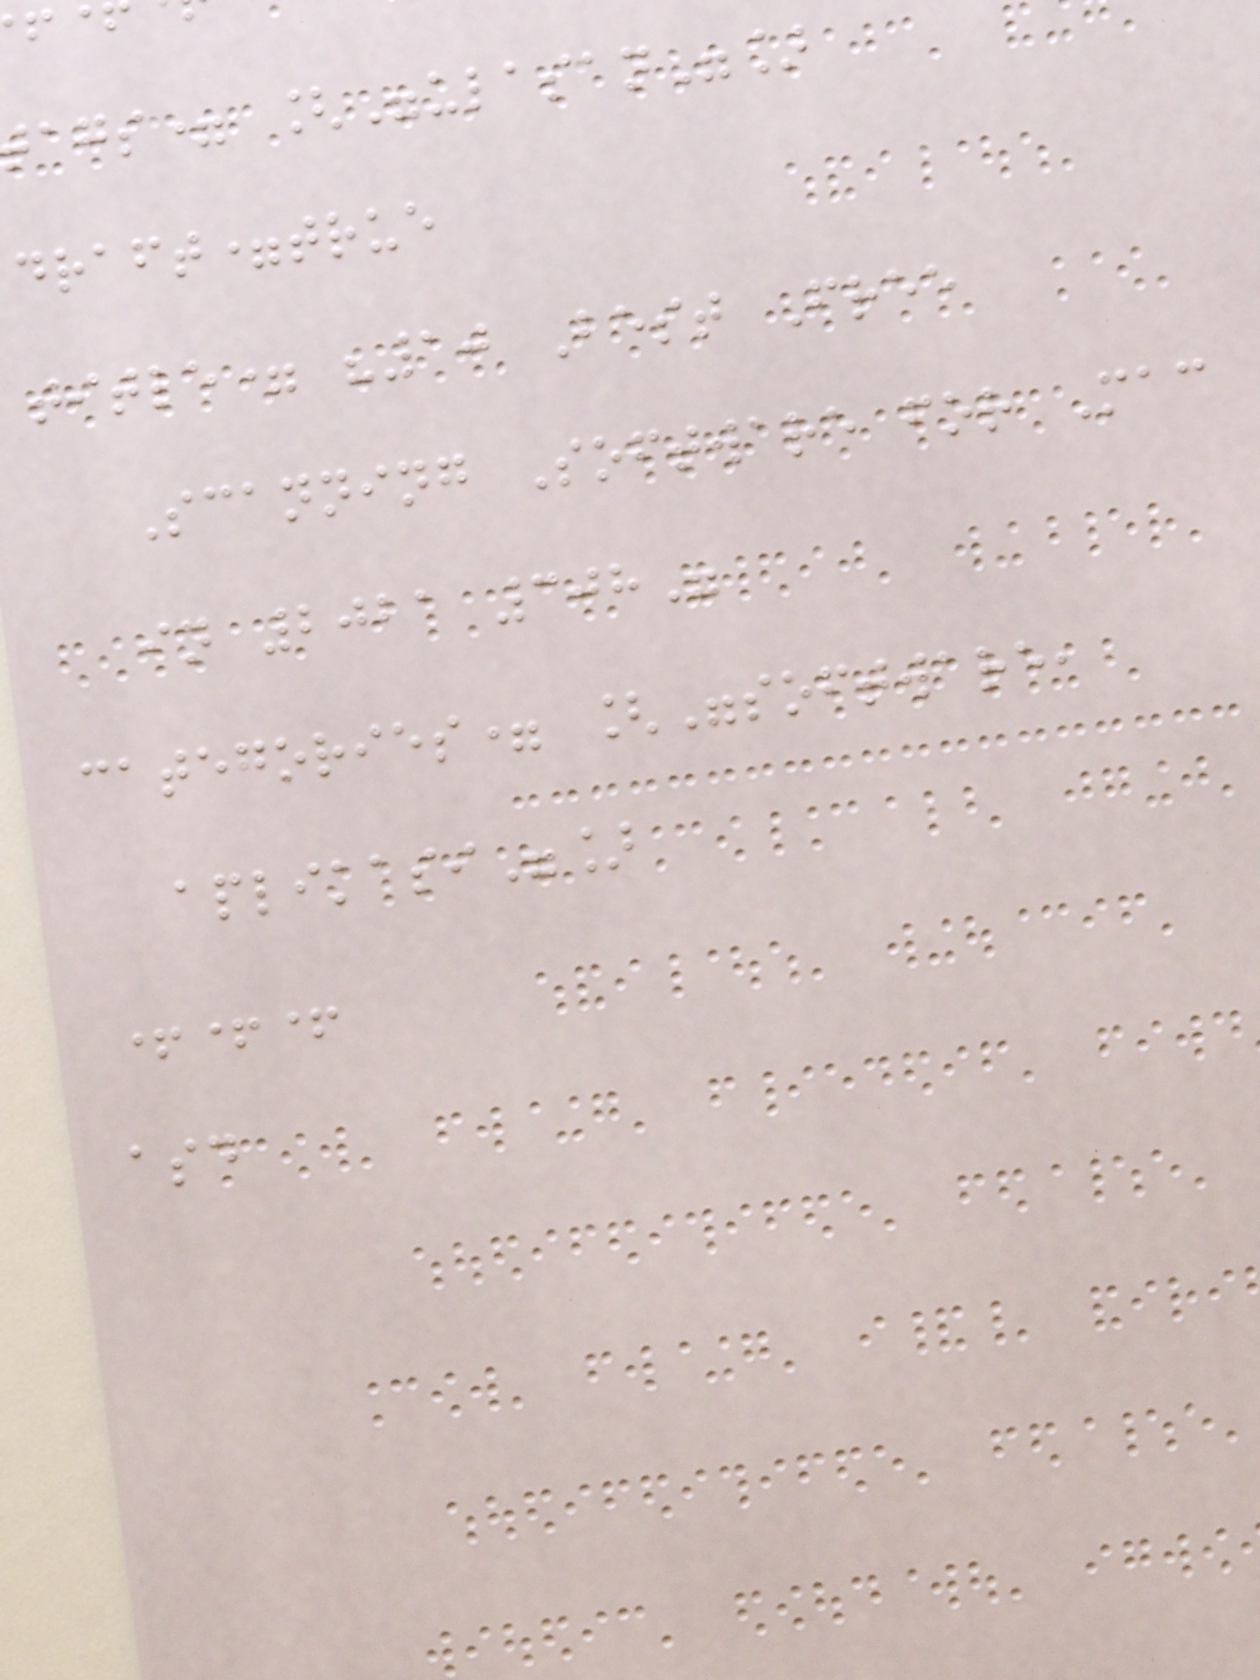ags= ["ulasan"]
draft=true
title= "10 Best Free
Scanning Software for Mac
in 2021 308"
categories= ["software,
aplikasi"]
+++
asd
